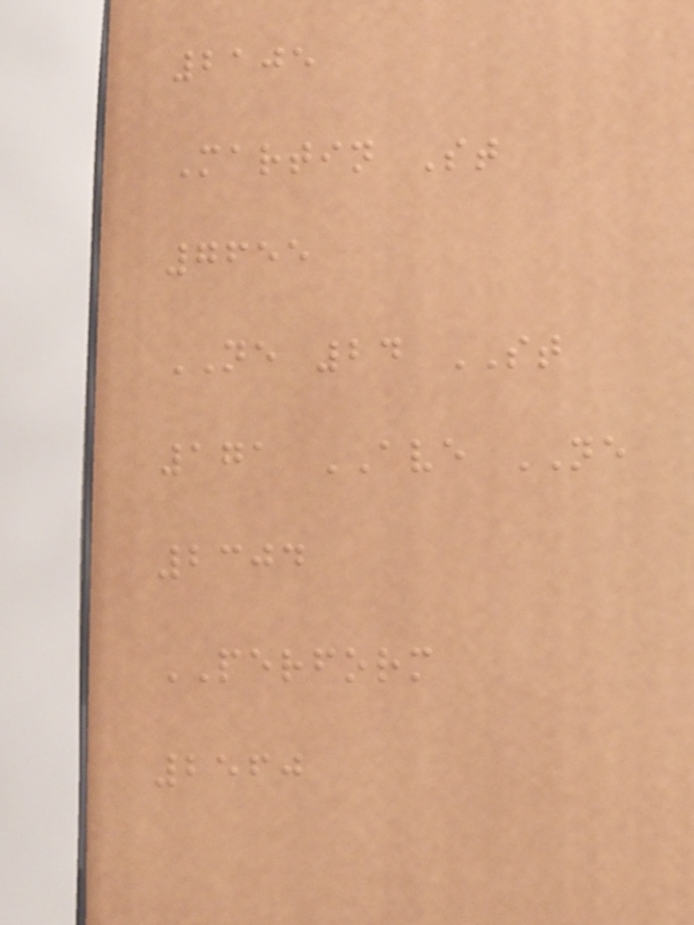2105
Martin St
7655
NE 24 ST
171 AVE NE
2304
PERFORM
2560
